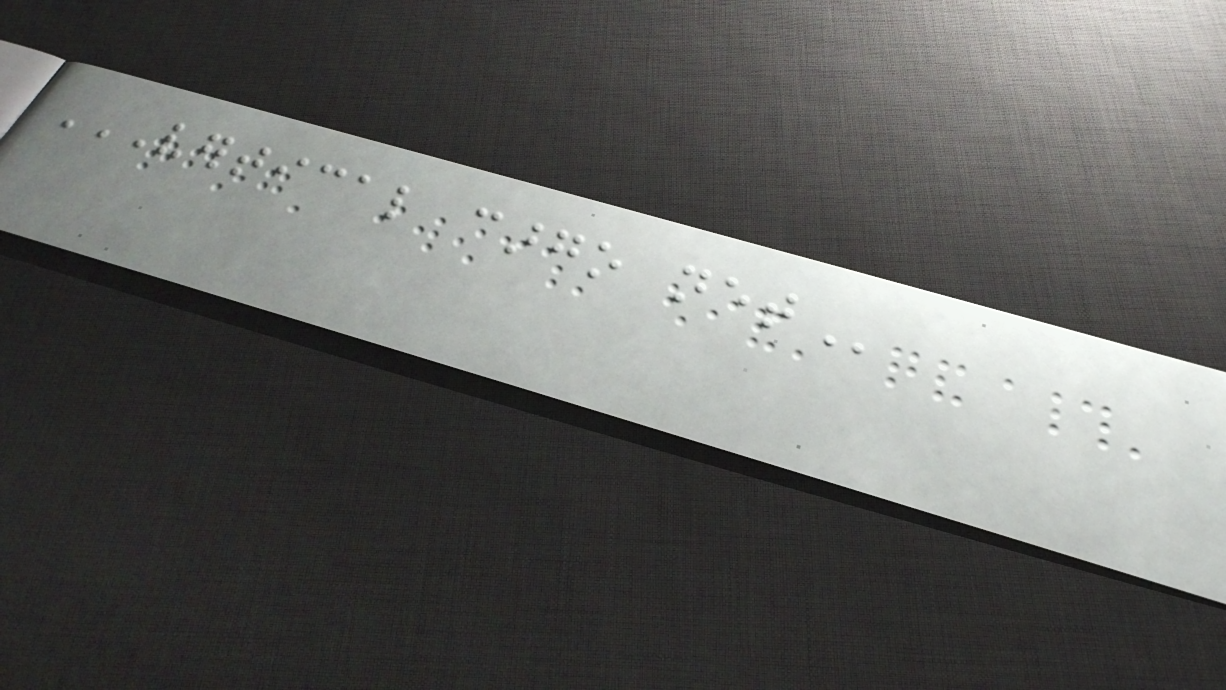VERTICAL CARGO NET
